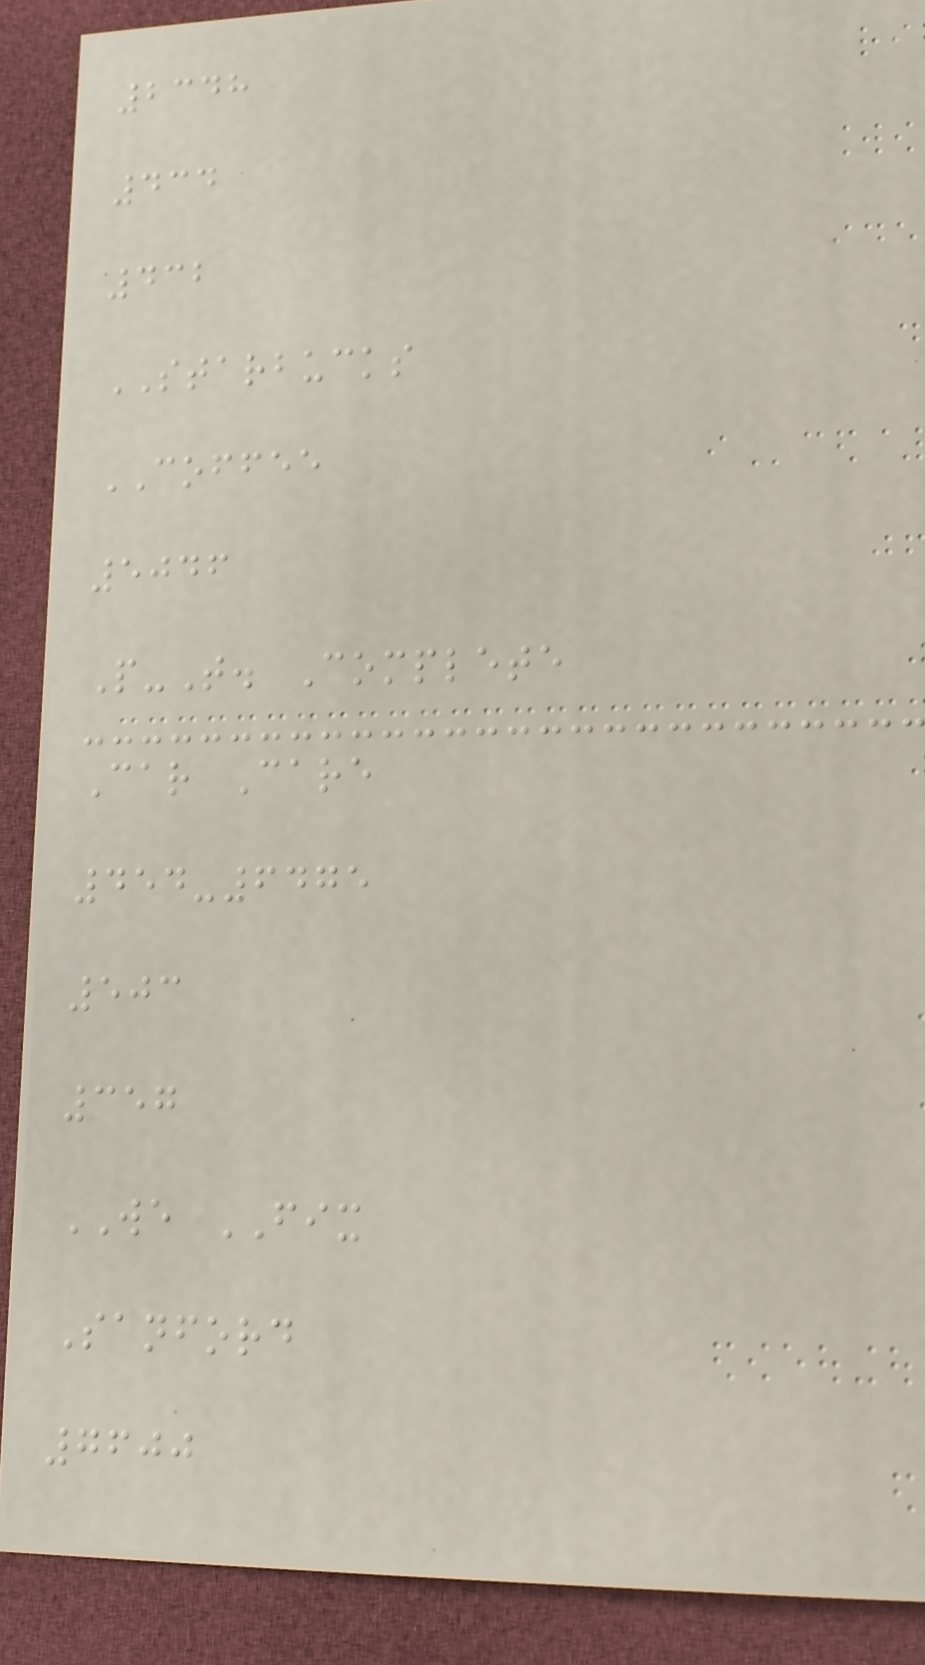2348
434
432
STARBUCKS
COFFEE
5046
P-T. Complete
Car Care
454-6475
503
357
WE FIX
Sanford
7600
